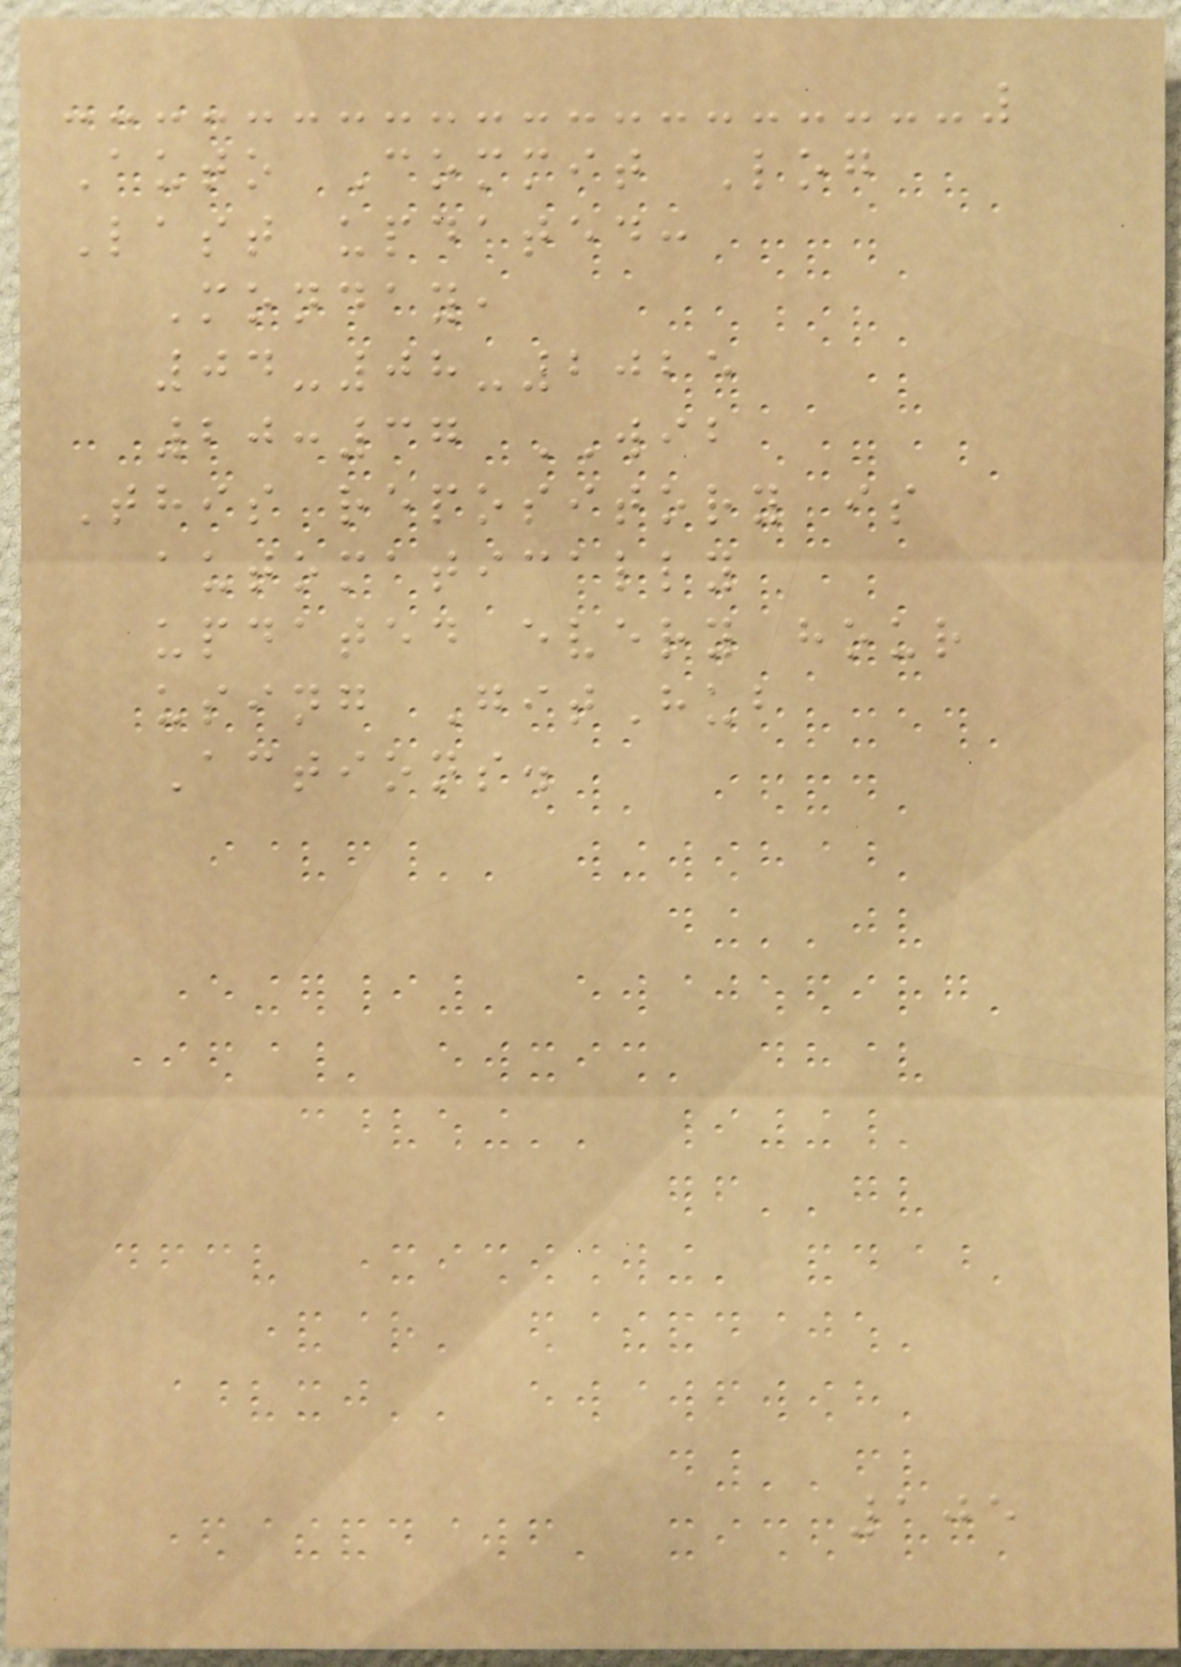Auto Commit Log
Last updated:
Monday,
04-08-2025
20:37 WIB
This repository is
automatically
updated every hour
using GitHub
Actions.
105
